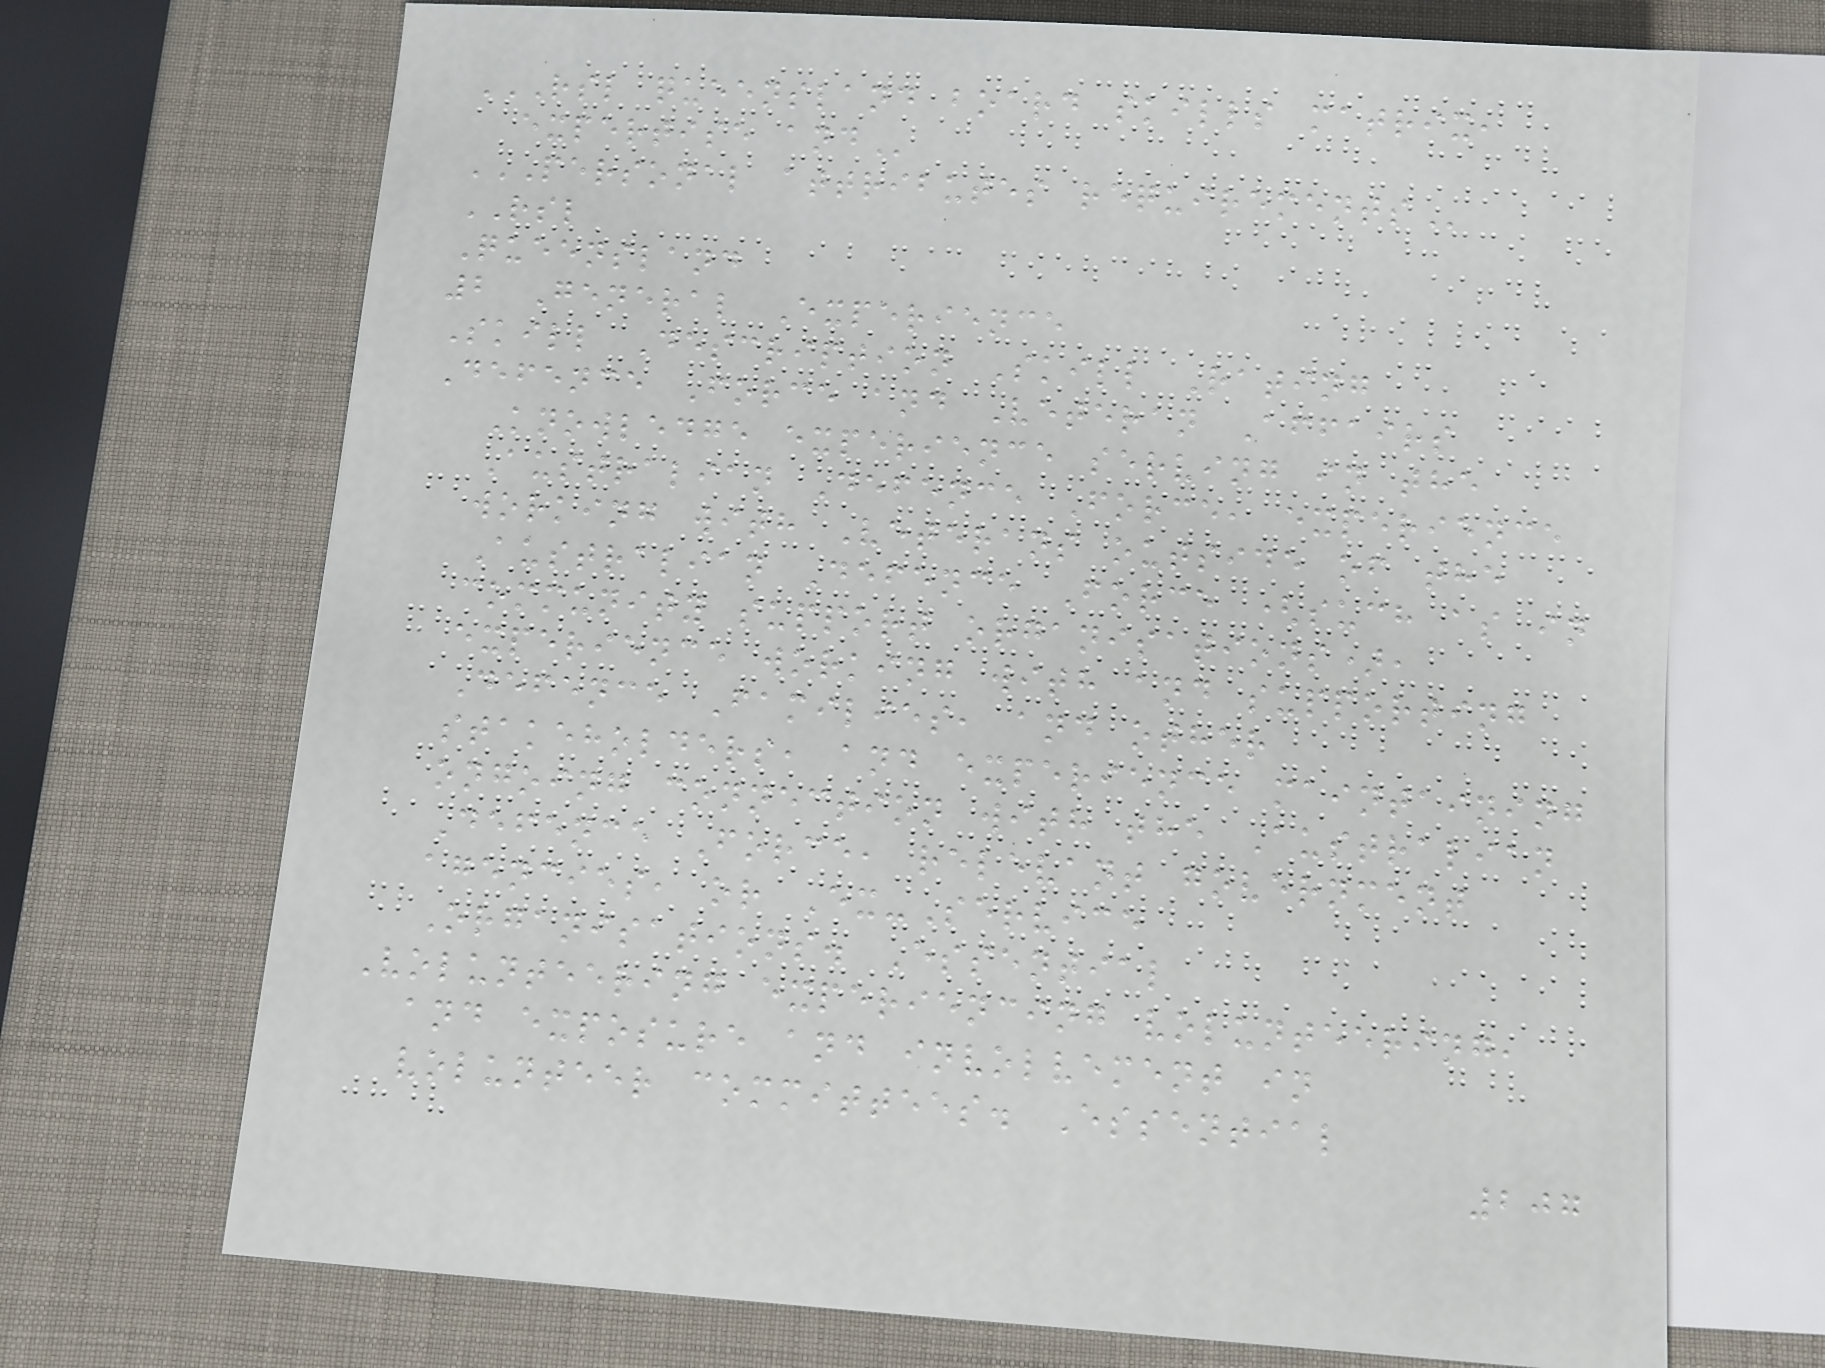RSL QUEENSLAND BOARD SKILLS MATRIX,
EXPERTISE AND
PERSONAL ATTRIBUTES REQUIREMENTS
RSL
Queensland
2 General Experience
Skill Description Skill Rating
Defence Force and Veteran Affairs
Knowledge experience serving in the
Australian Defence Force, experience
working with Veterans outside of the
Australian Defence Force (such as in
community support organisations),
experience working with and supporting
Defence Families, and other
stakeholders, and experience maintaining
ongoing connection with the Australian
Defence Force, relevant government
agencies, or Ex-Service
Organisations. Essential
Volunteering experiencing volunteering,
and exposure and involvement in
volunteer committees. Essential
207
